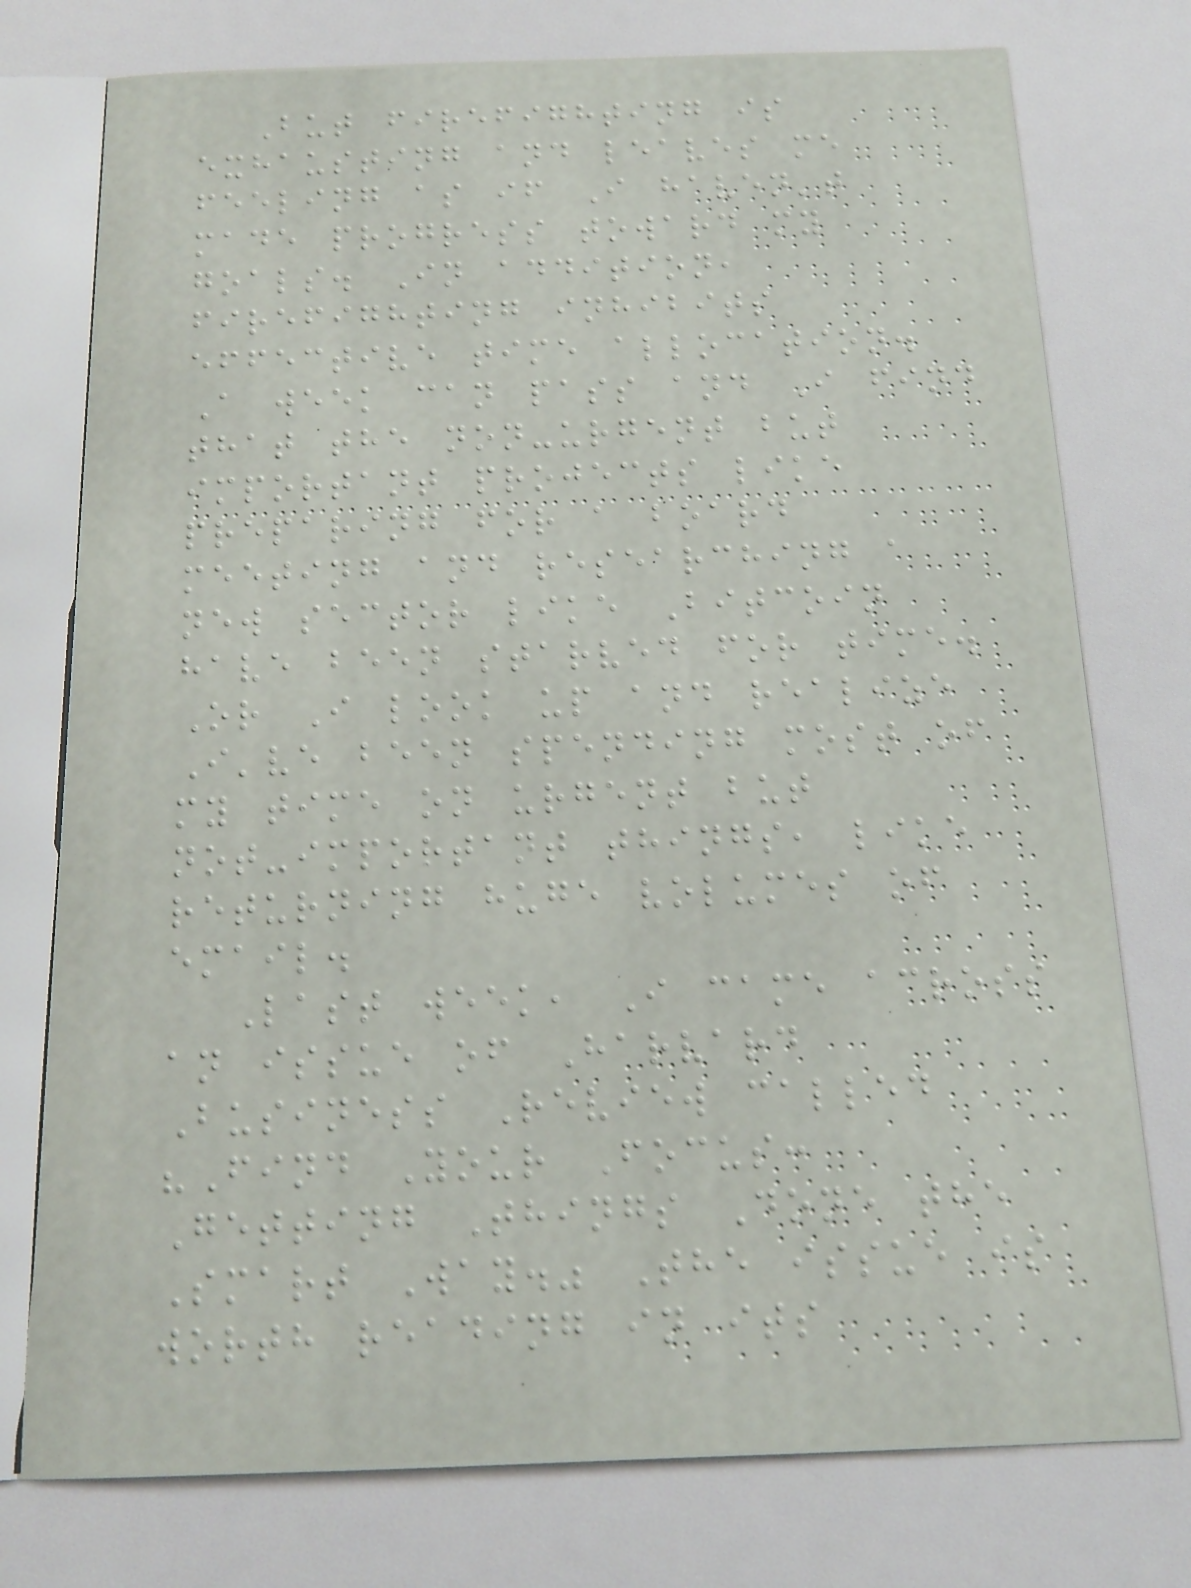But firefighting is
exhausting and leaves me
feeling as if I haven't
made progress toward my
goals. In addition,
firefighting inhibits
effective time allocation.
A week can pass and I find
that the non-urgent but
important projects like
preparing for a board
meeting and researching a
new sector like Bitcoin
have been starved for time.
Or I look up and realize
I've been spending most of
my time on urgent but
not-important things, like
returning huge volumes of
email.
Last week, I came across
an issue of Harvard
Business Review called
"Find Your Focus:
Getting Things Done the
Smart Way." The issue is
worth reading in its
